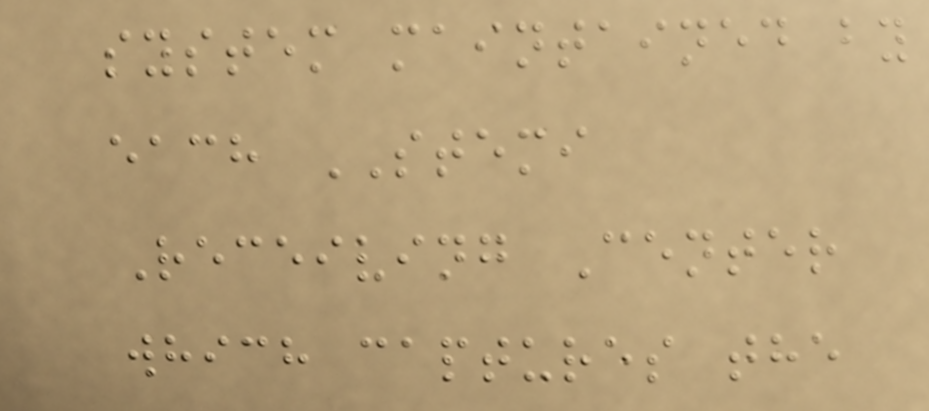system maintained by
each STEMI
Receiving Center
which captures the
